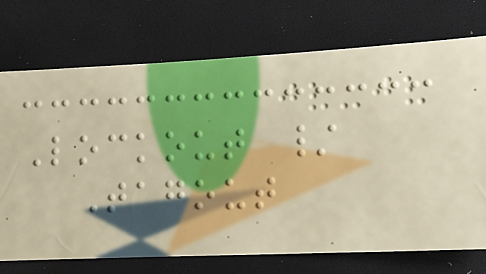Lockout /
Tagout
